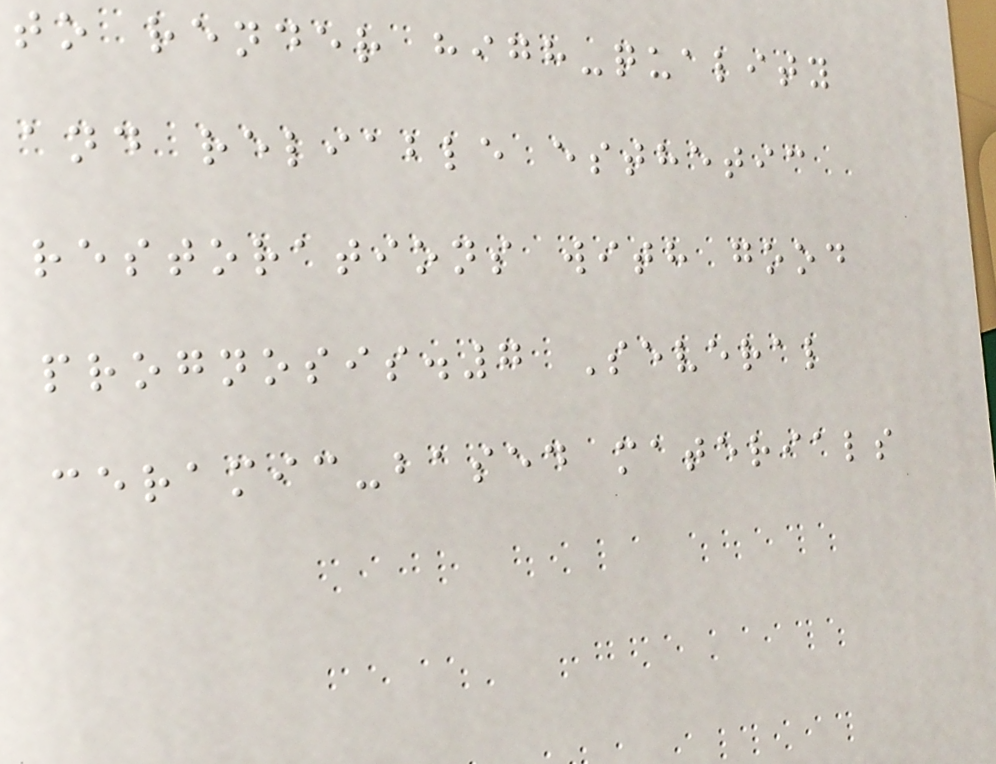to render high-quality
and reliable esthetic
restorations with good
prognosis.7 Several
ceramic-based materials
